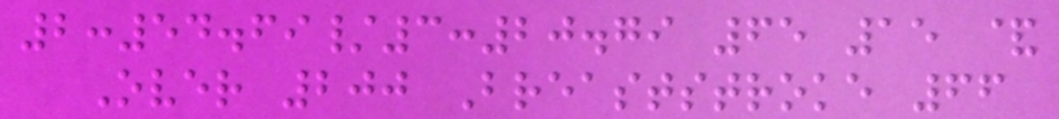2:54.69/3:20.79 65 15 &
Over 200 Breaststroke 66
